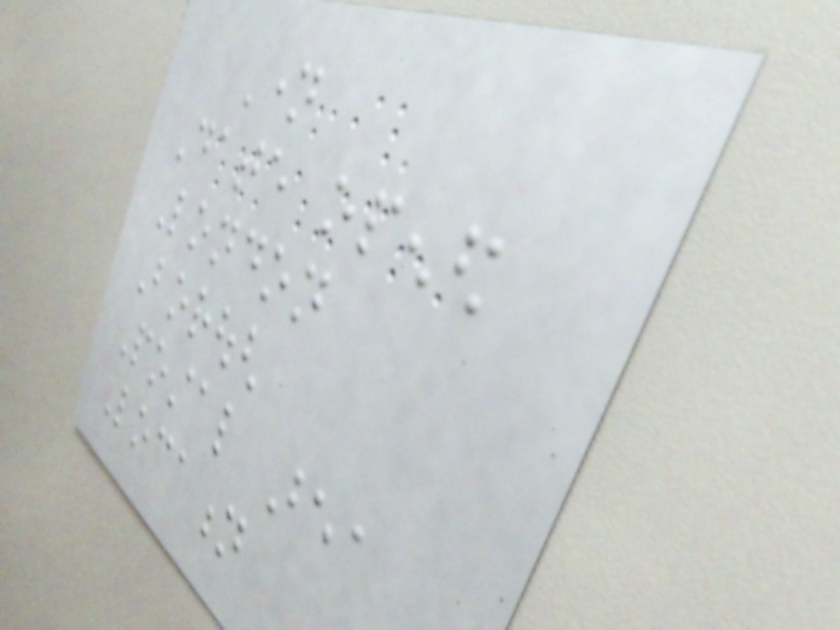Name
Date opened
London
Borough
Postal area
Location
